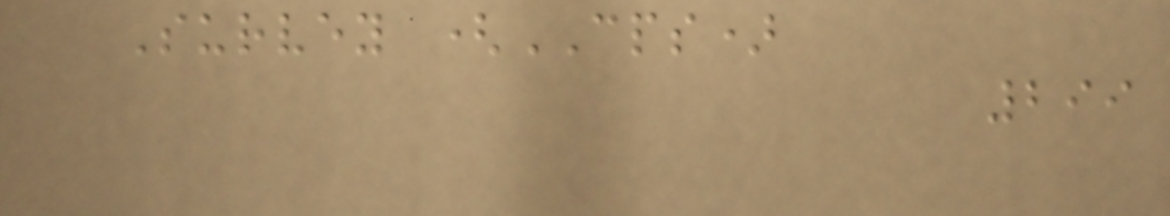Survey (CPS)
299
